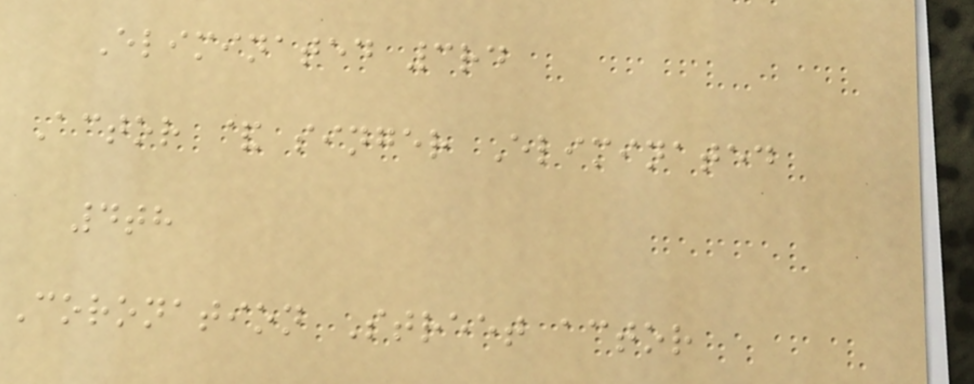Eliminated 3rd
Actor & singer Eliminated
4th
Coronation Street actor
